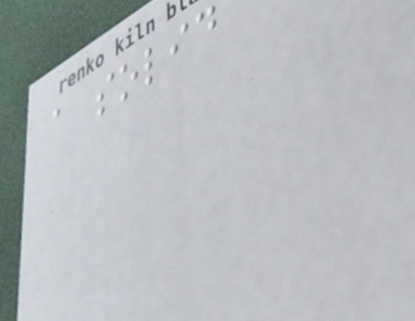a solid
